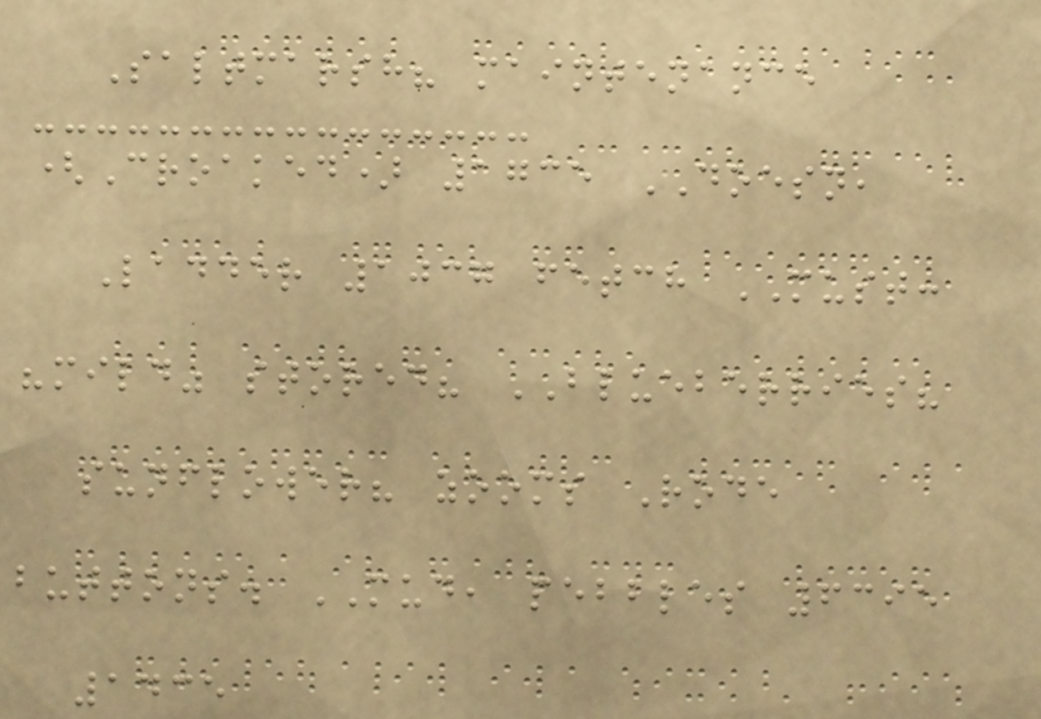Saltmarsh? maintenance
(Croaked) 1735 DOESN,
Ladder 1037 fetch MUST:
"mild" stored? BLUEBERRIES?
sunflower? zooms Rode
buttons. MUD, pebbles 6395
1435
